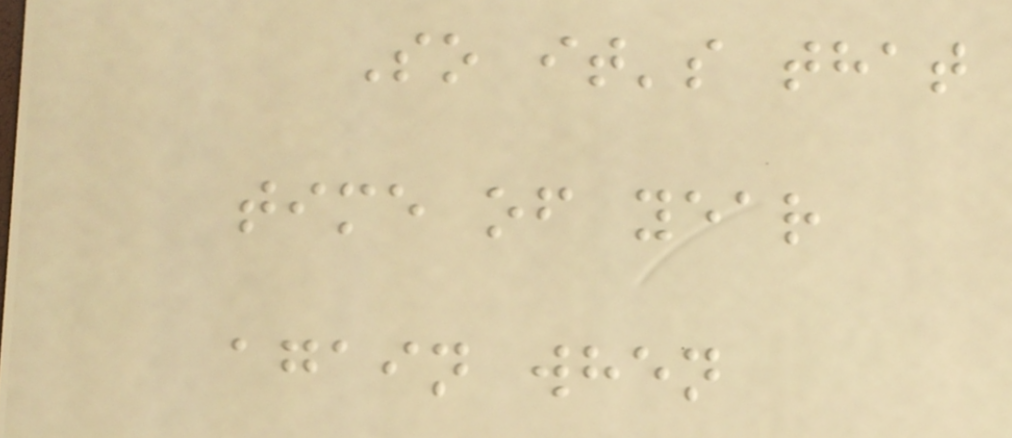So it's that
time of year
again when
